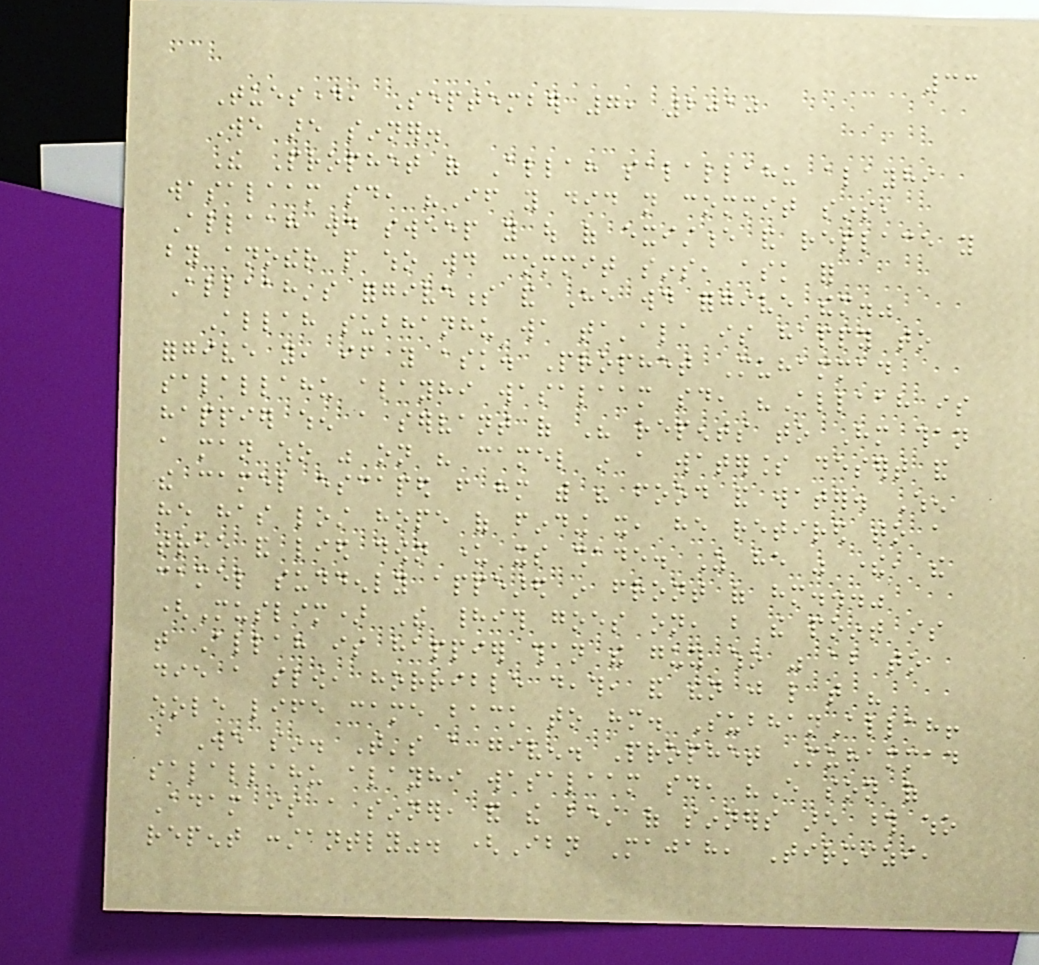33
Tuesday, September 7, 2010
We are sinner.
The Prophet of Allah salallahu alayhi
wasalaam said, "If you did not commit sins,
Allaah would sweep you out of existence and replace you
by another people who would commit sins, ask for
Allaah's forgiveness and He would forgive them."
Allah subhanhu wa ta'ala is happy to
forgive you, if you ask. Prophet Muhammad
salallahu alayhi wasalaam said, "Allaah is
happier when a servant of His repents to Him than
a man who was on his camel in a waterless desert and
the camel escaped from him with his food and water. When
he has lost hope of finding it, he retired to a
tree and lied down under its shade. As he was there, the
camel suddenly appeared in front of him..."
(Muslim) The hadith goes on, but the point is
that Allah is happier than the guy who was about to
die a slow, horrible death, and then just like that his
whole life came back to him. SubhanAllah!
We sin. That's a given. Prophet Muhammad
salallahu alayhi wasalaam said, "Every son of
Adam is a sinner, and the best of sinners are those who
repent constantly". (Ibn Majah, Tirmizi,
